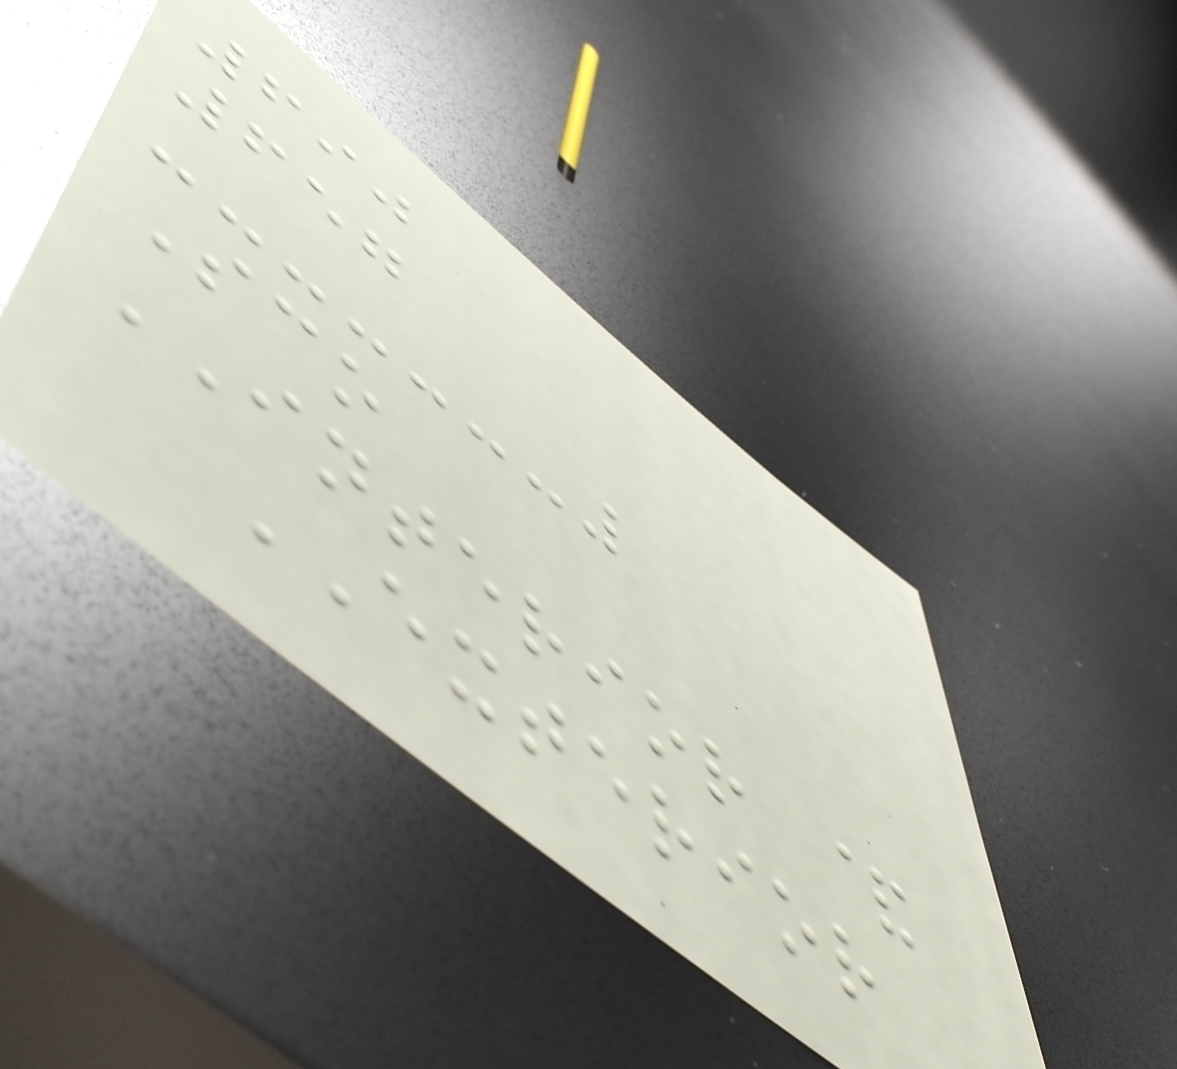690
657
Sco
INTERIOR &
EXTERIOR
